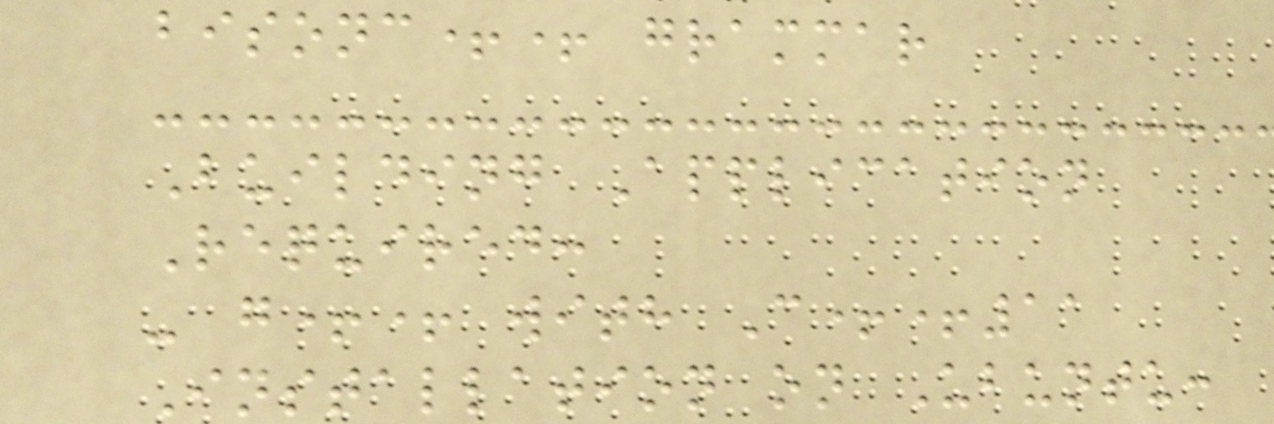bisonc++ grammar
Building Application
Required:
- g++ with C++11
Installation on Ubuntu:
